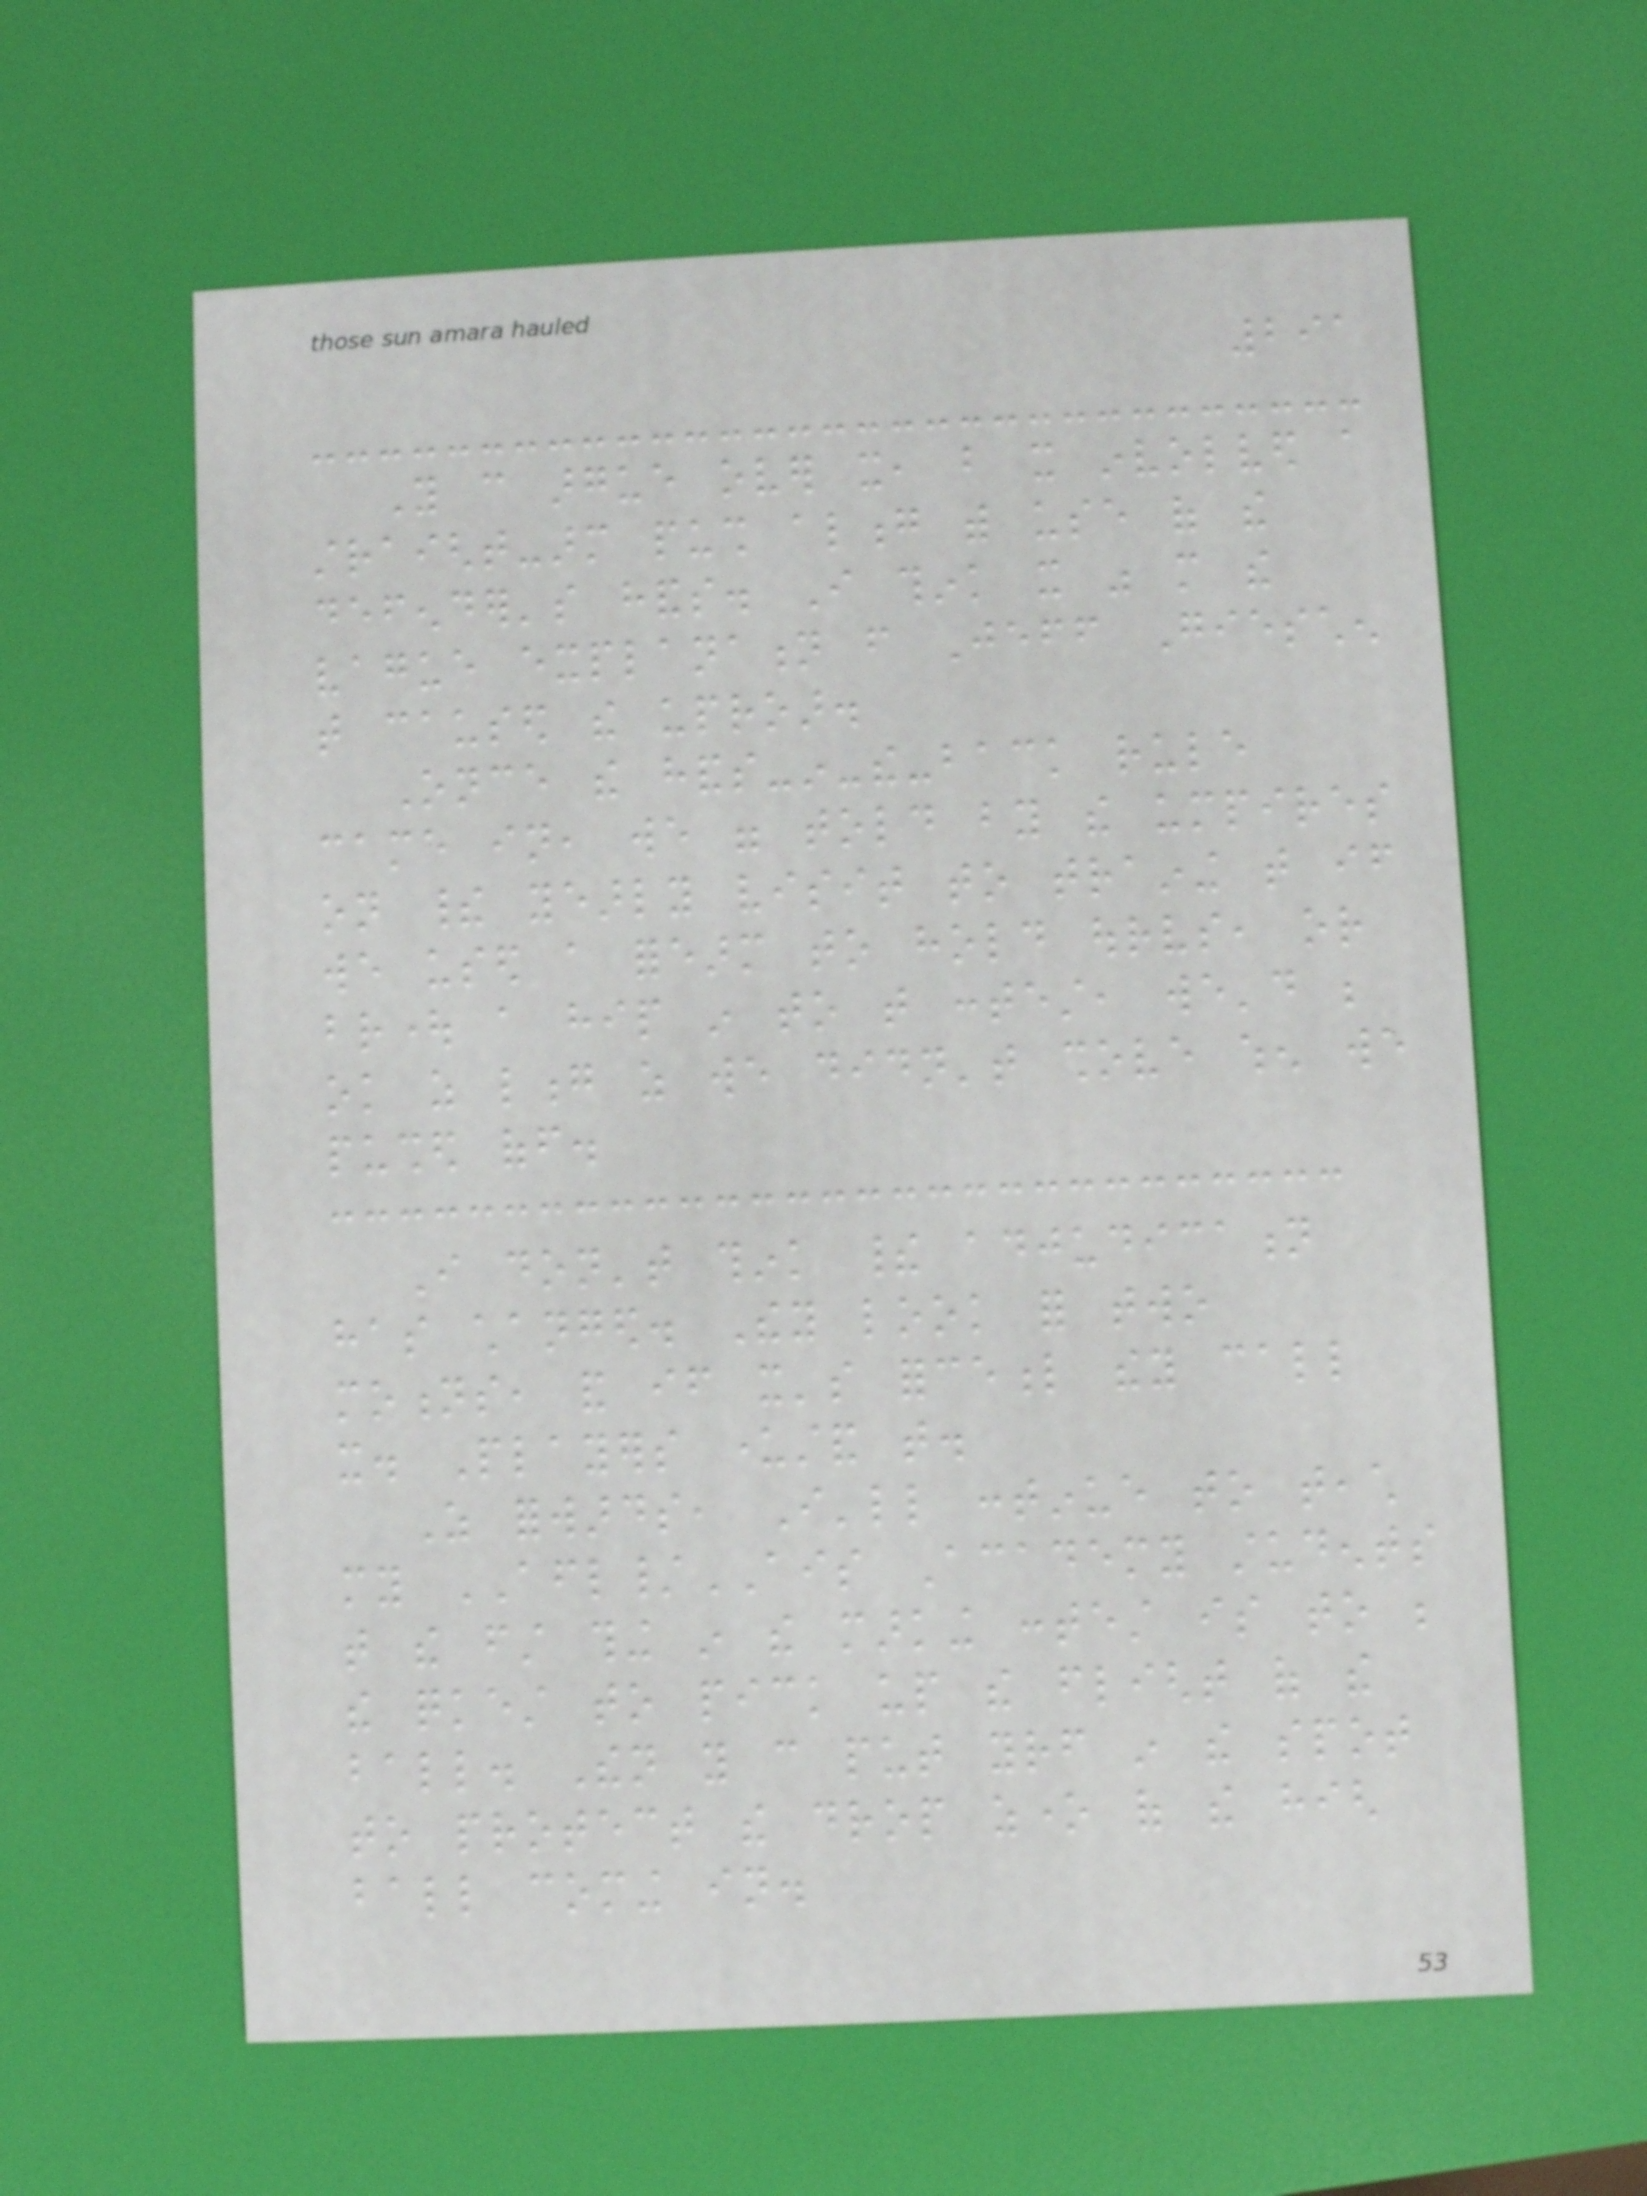291
You can argue over it, but it involved a
straight-arm push along with use of the
defender's hands. I think it was more the
vague explanation from Jeff Gieschen
that caused the uproar.
Once the hands-in-the-back rule
came in, we were told by the umpires
on their yearly visit to training that if
we used a forearm to hold ourselves, or
brought a hip in to that contest, we'd be
ok as long as we didn't shove when we
pushed off.
I don't think their adjudication
has changed. They look for two
motions, and if it's forceful they call
it. Players understand that.
As forwards, I'll continue to teach
my AFL/AIS Academy students
that the first thing in the marking contest is to be
the quickest to pick up the flight of the
ball. Then you can put yourself in the spot
to protect the drop zone of the high
ball coming in.
